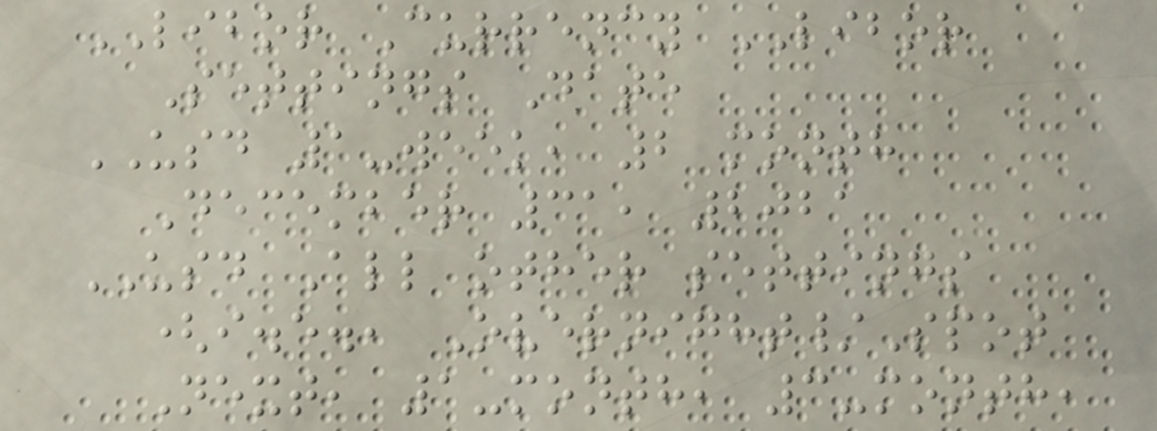LIBOR Currency LIBOR
Settings Date
USD 1-week, 2 month
December 31, 2021
USD All other settings
(i.e., Overnight/Spot
Next, 1-month, 3-month,
